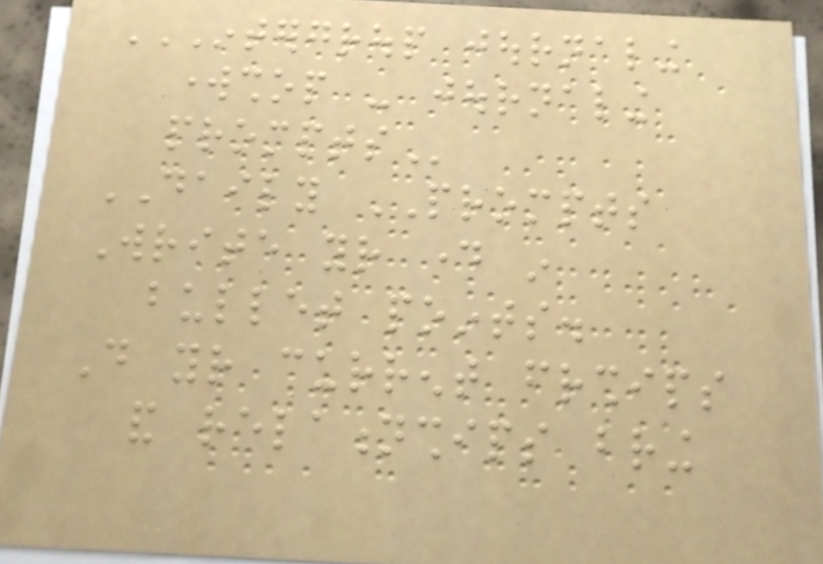INTERGROUP JOURNALING
WORKSHOP - JOURNALING
PROMPTS
DAILY PROMPTS
Write your day in
bullet points.
Do your current friendships
and relationships bring
